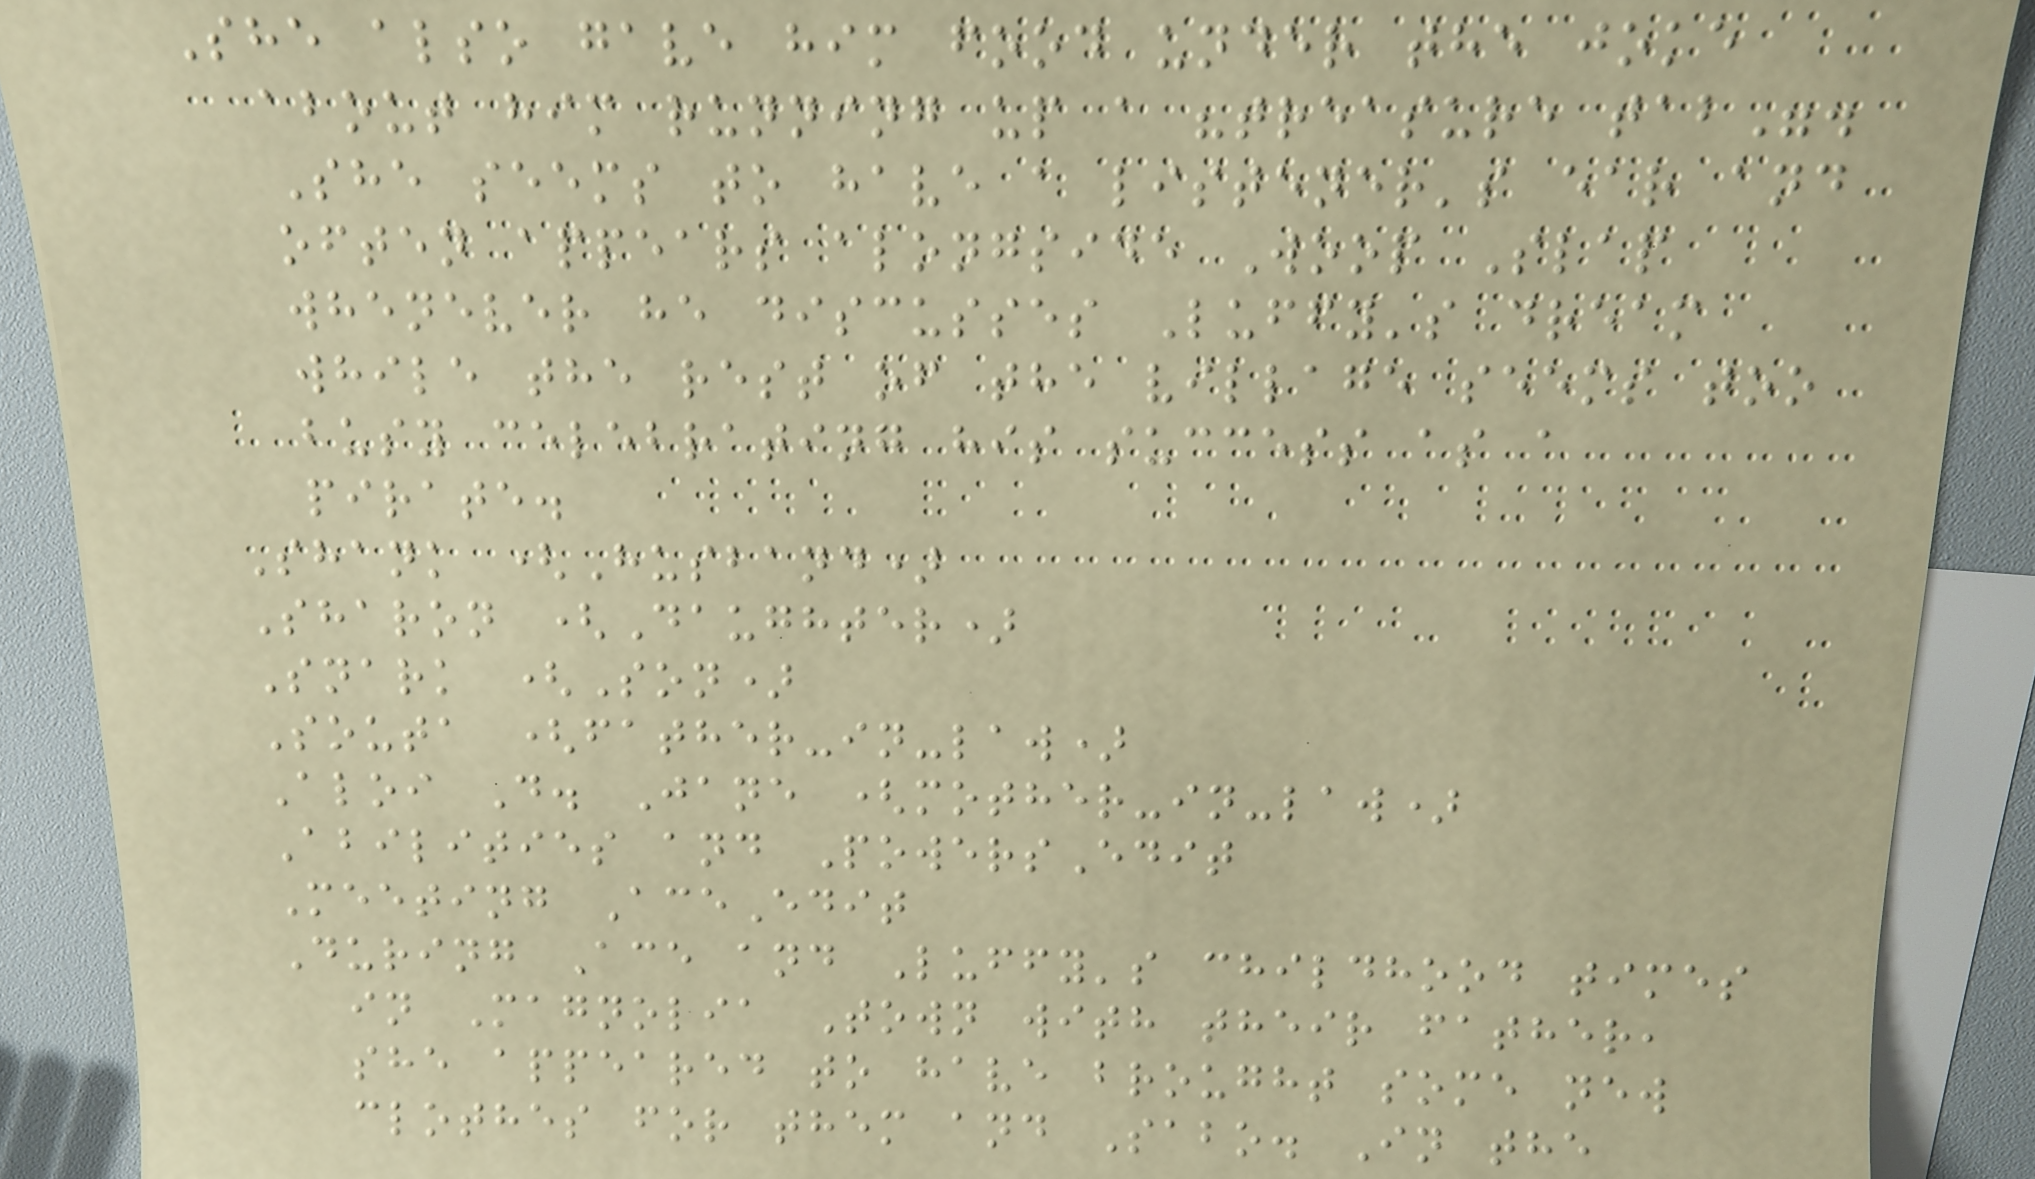She also gave him food under the joke
about him running up a "treasure tab".
She seems to have a listener's ear and
often appears alongside Woop Slap
whenever he discusses Luffy's dream
while the rest of the village seems too
busy celebrating his success as a
pirate.
Shank (Husband)
Sharon (Daughter)
Snark (Son)
Souta (father-in-law)
Aloi D. Jane (mother-in-law)
Abilities and PowersEdit
Meeting AceEdit
During Ace and Luffy's childhood times
in Magnolia Town with their father,
she appeared to have brought some new
clothes for them and Sabo. In the
